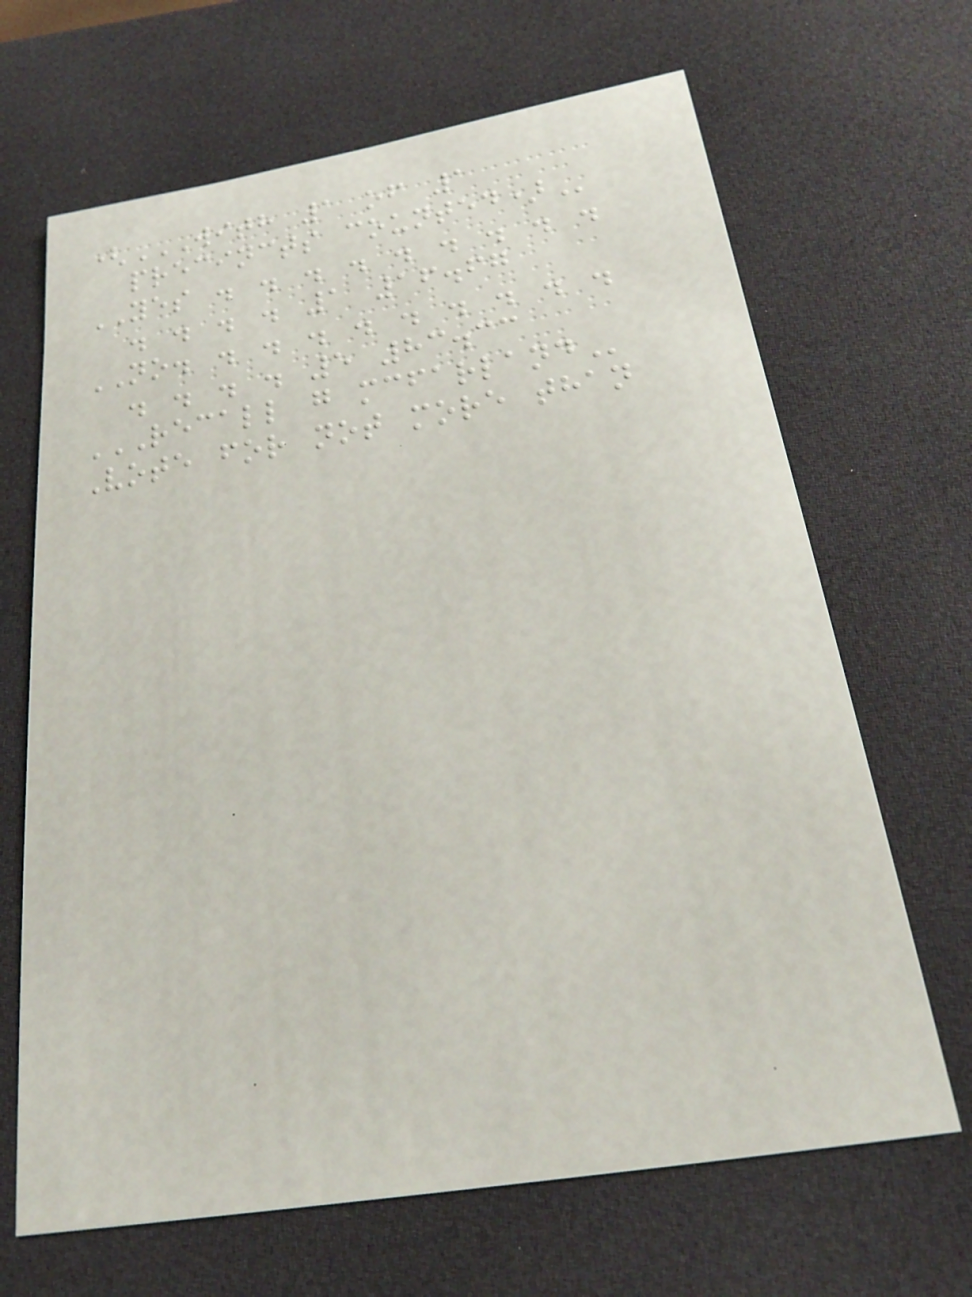(WITH 1 OF 1
PRECINCTS COUNTED)
YES . . . . . . . . .
. . . . 1 16.67
NO. . . . . . . . . .
. . . . 5 83.33
RECALL G MCFARLAND
Vote for not more than
